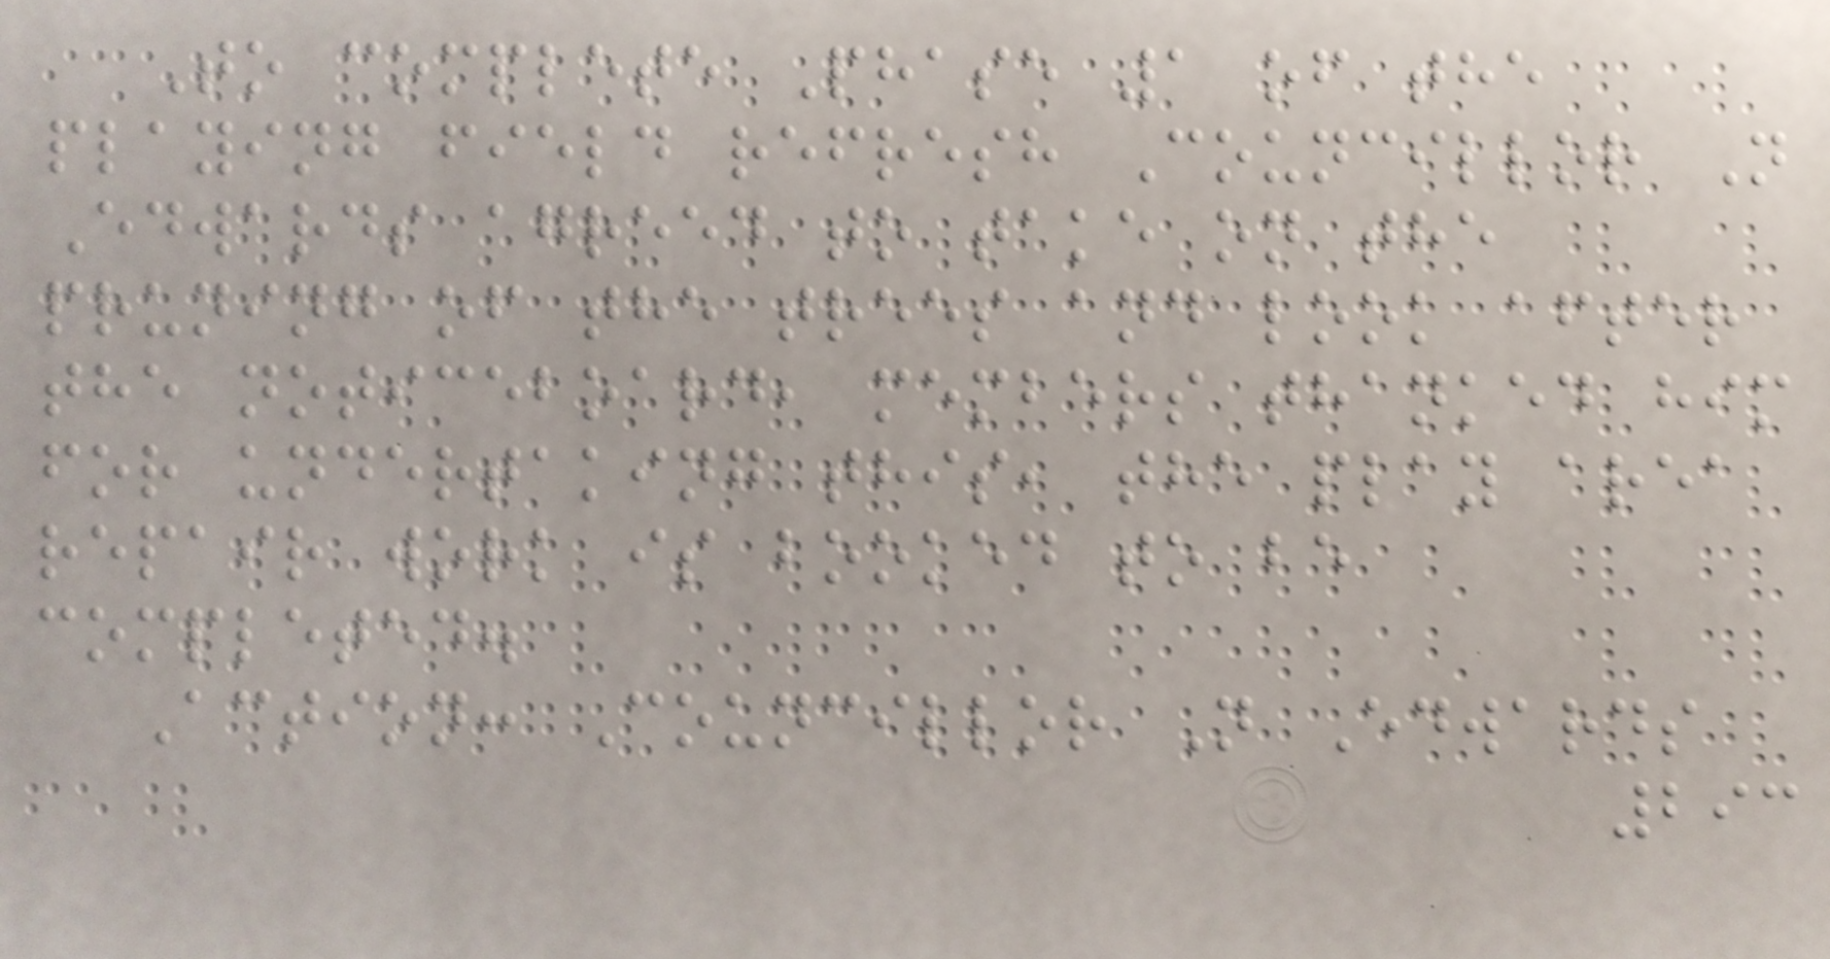To complete Phase 1 of the
playing field refresh Councillor N
Edwards agreed to take on the
pruning of the trees and look after
the noticeboard, members thanked him
for undertaking this, the play area
repair work is booked to be
completed.
Action: Councillor N Edwards
293
